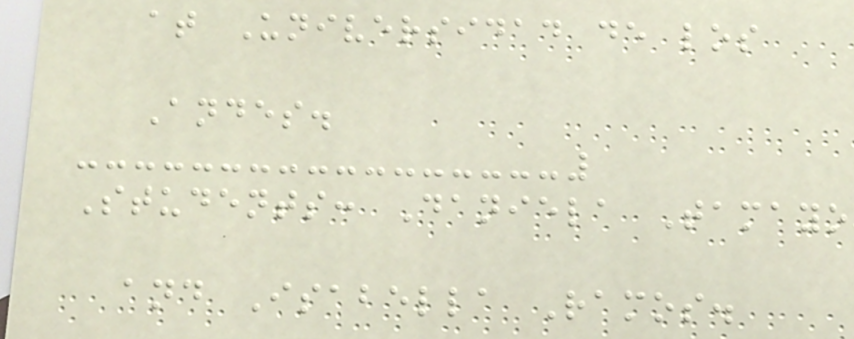at Universidad de los
Andes.
Students: Daniela Tamayo
and Isabella Ramos.
